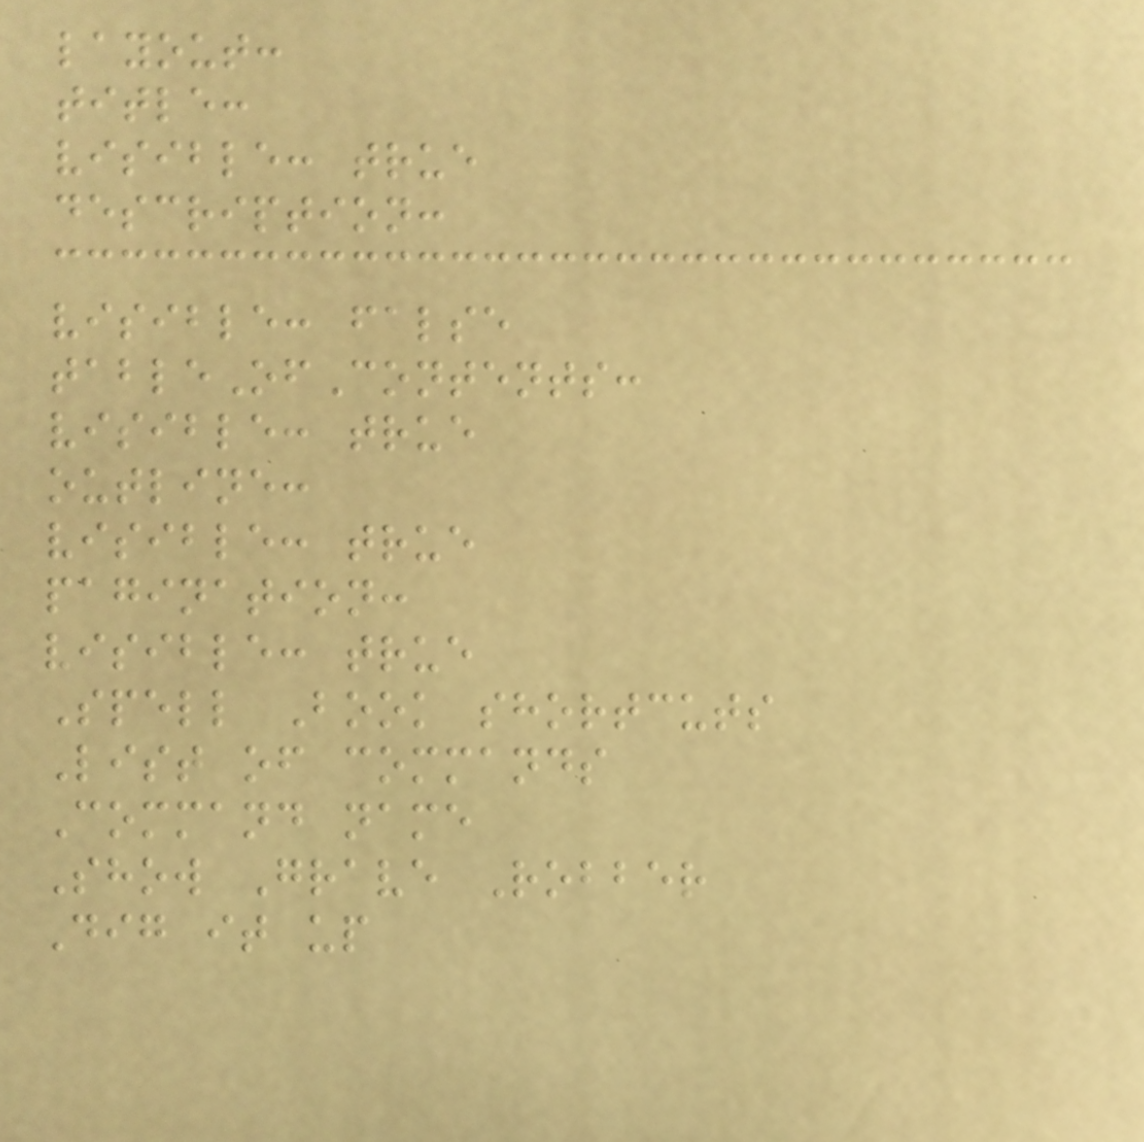layout:
title:
visible: true
description:
visible: false
tableOfContents:
visible: true
outline:
visible: true
pagination:
visible: true
Spell Book shortcuts
List of commands
Command name
Show Grave Robber
Dig it up
